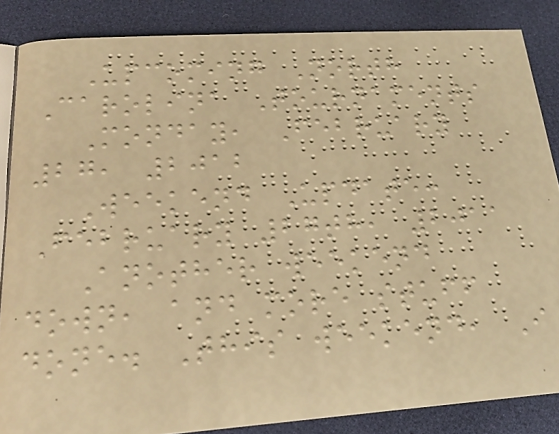Upcoming North
Carolina Tournaments
Monday, February
27, 2012
Weekend Update:
February 27th, 2011
Another weekend
down, and more stuff
done. This weekend, I
